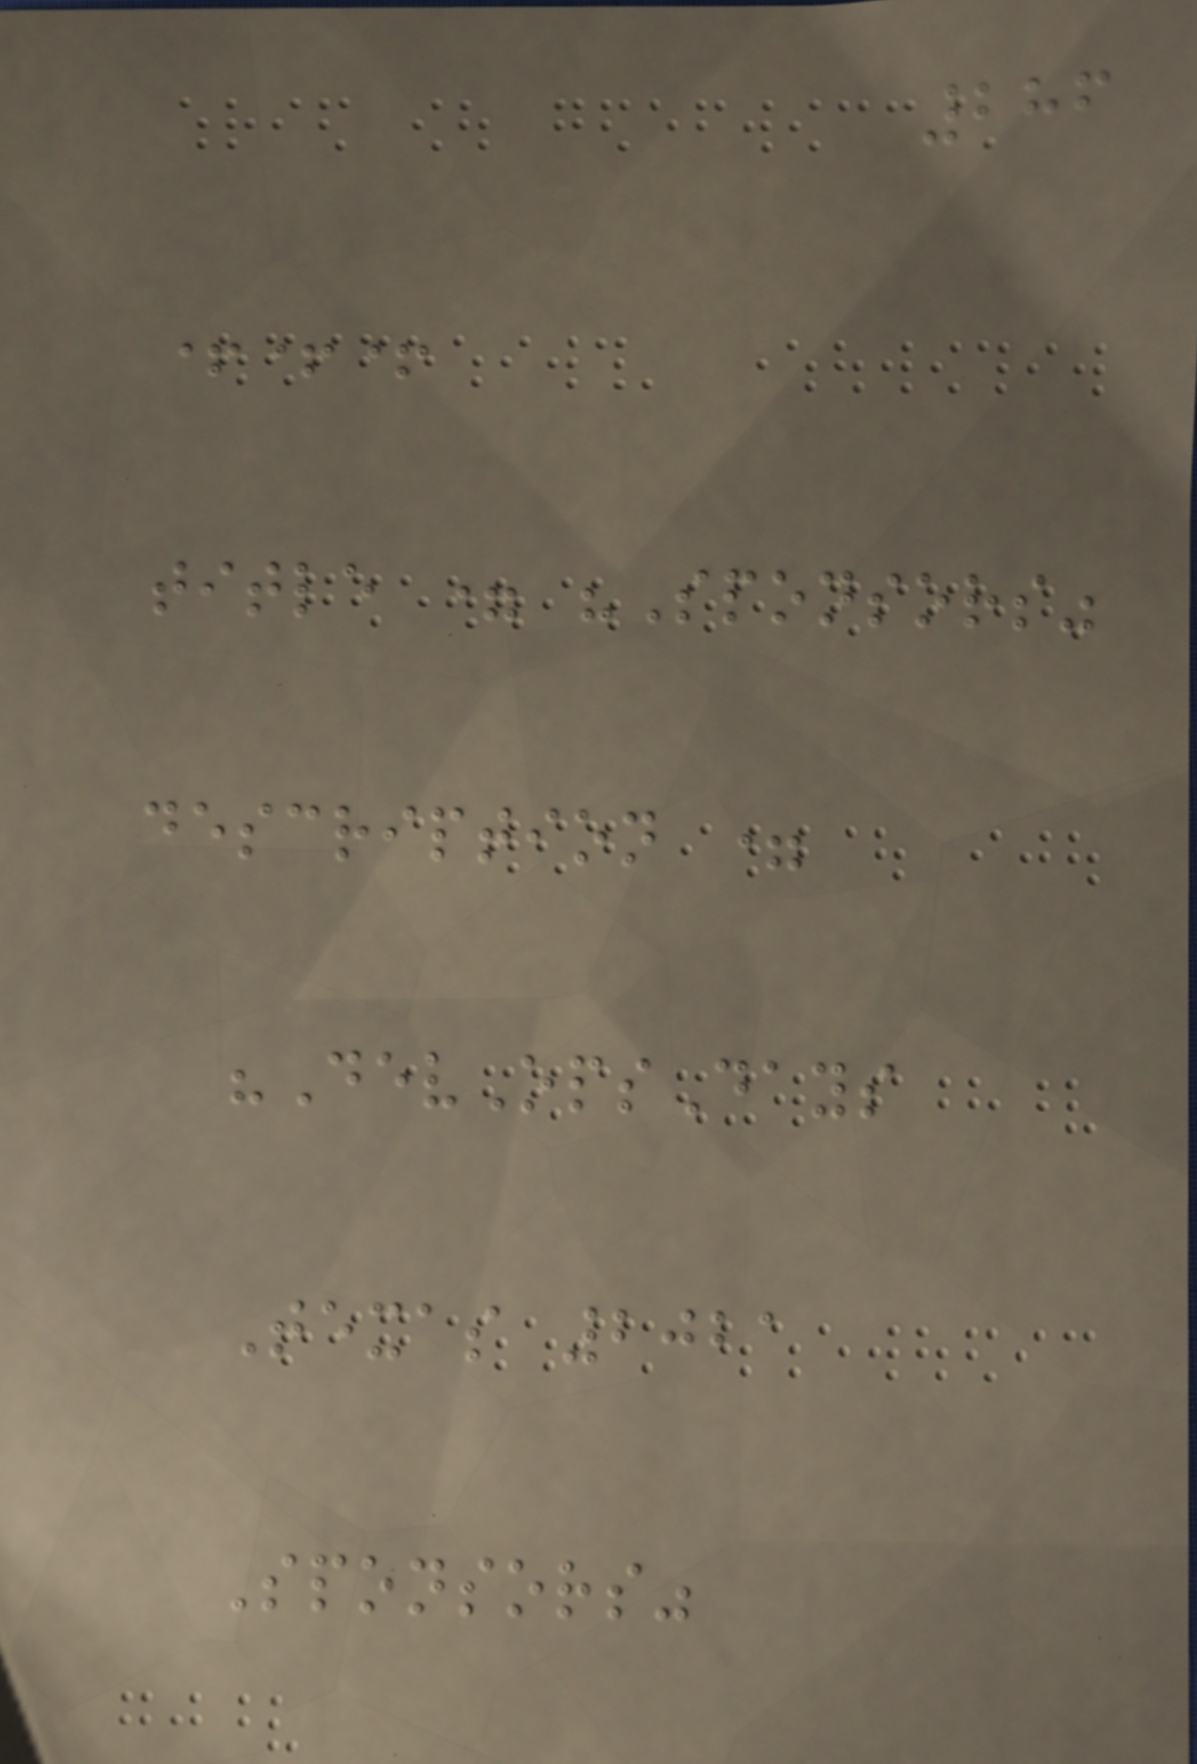286
+++
title = "Sponsors"
description =
"DevOpsDays
Texas 2021
Sponsors"
